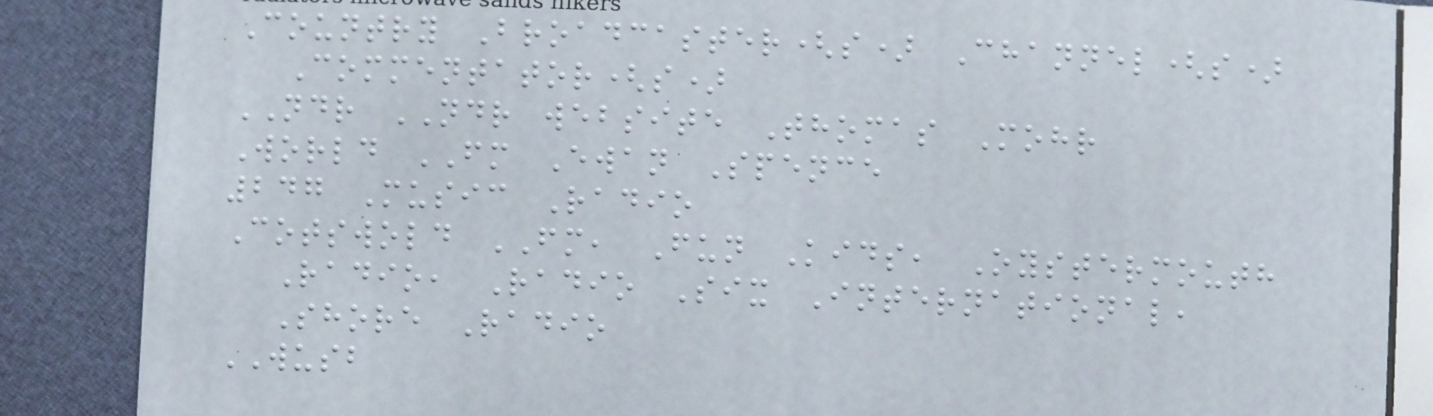Country Broadcaster(s) Channel(s)
Commentator(s)
NDR NDR website Thomas Mohr
World FM Ewan Spence
247 Music Radio
Cotswold FM, Fun Kids, Oystermouth
Radio, Radio Six International,
Shore Radio
WUSB
